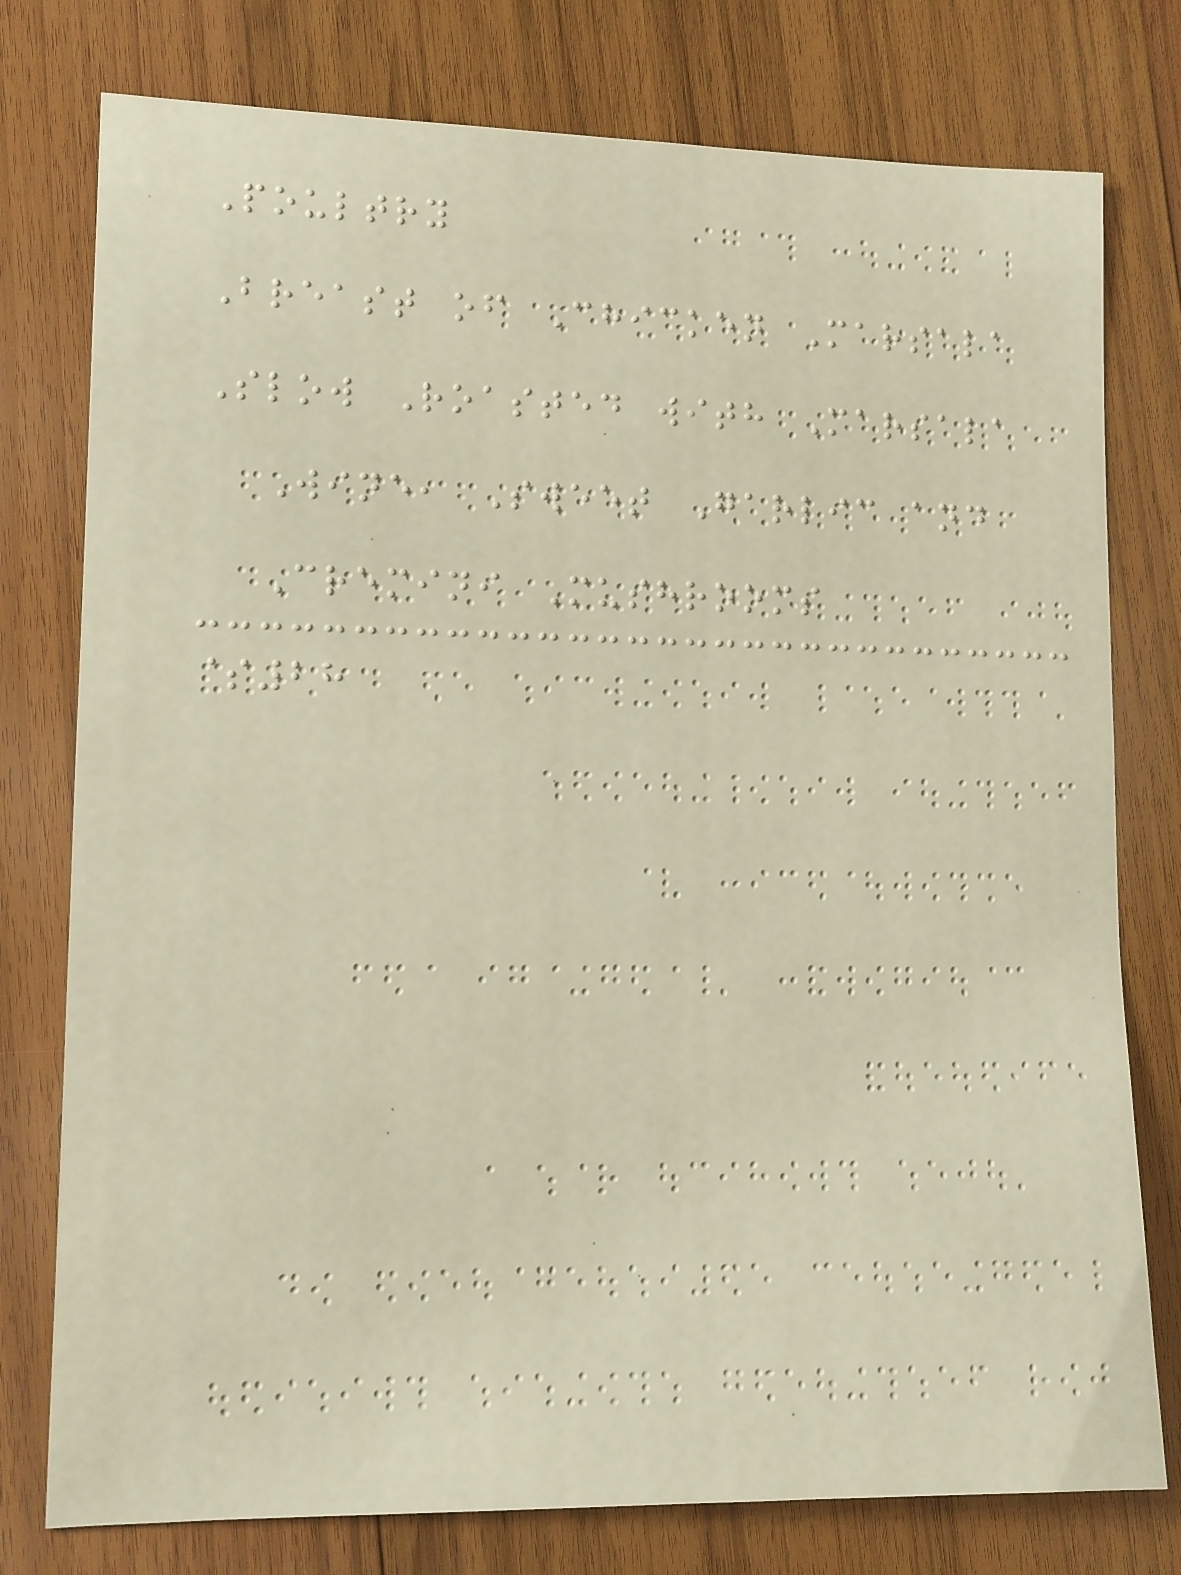Poultry
Breast of Chicken Marsala
Slow Roasted with Marsala
Wine, Sweet Garlic and
Cremini Mushrooms
$28
